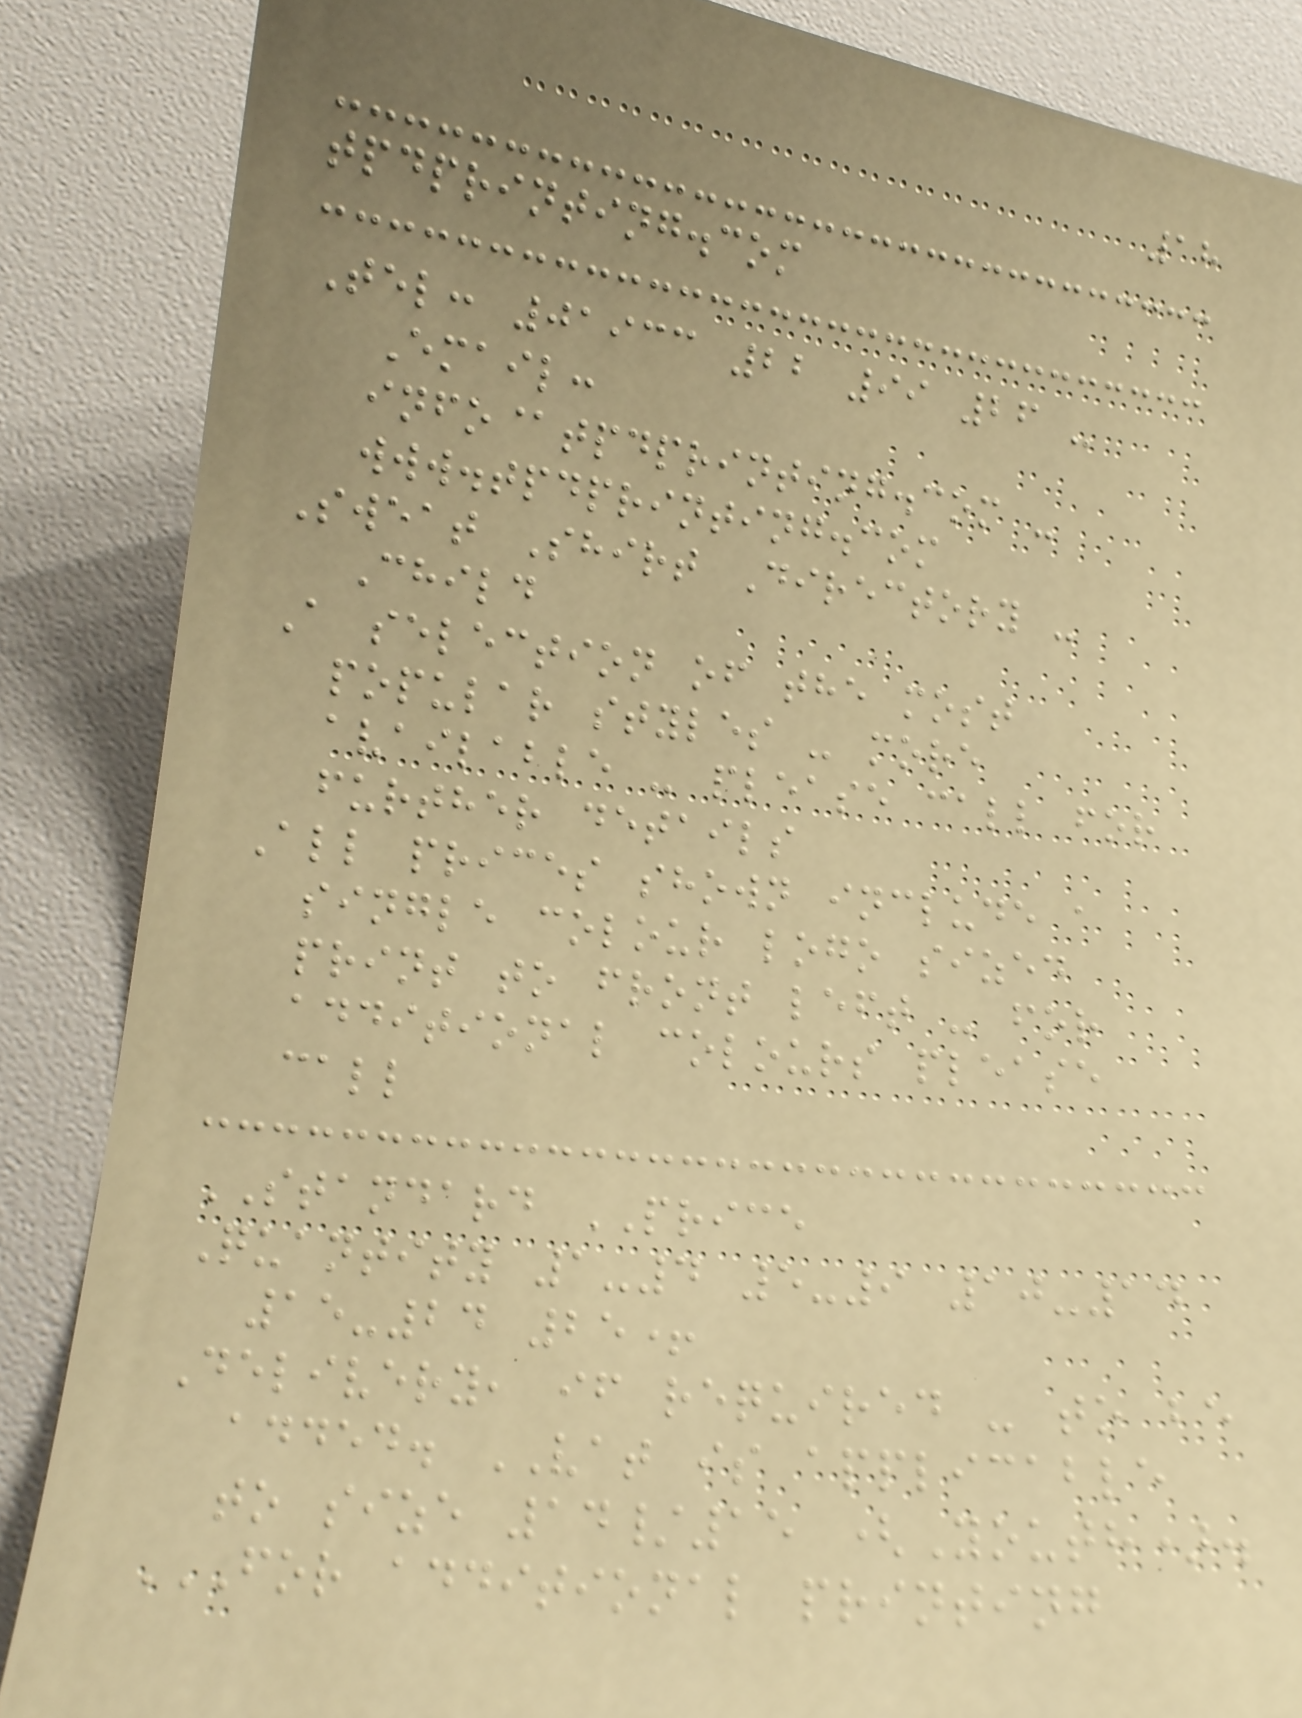18
tpdprinting.com
Tel: 01933 22 99 26 -
Email:
info@tpdprinting.com -
www.tpdprinting.com
Sweat Shirt Directory -
Child
A selection of the most
popular styles - more
available - please call for
further details
All prices shown include a
single colour logo sized
print to front left - for
additional colours please
call
STANDARD PRICE
Quantity 1-4 5-9 10-14
15-24 25+
Delivery, if required - to be
added. VAT is applicable
to size 14/15 (Youth).
FOR ADDITIONAL PRINTING
